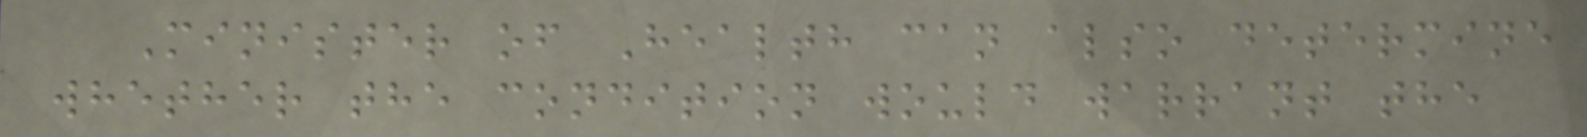Minister of Health can also determine
whether the condition would warrant the
